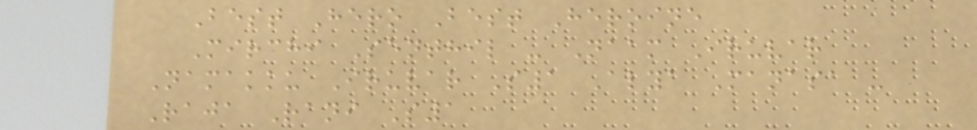Best Hero Best Heroine
Mirchi Senthil - Naam Iruvar
Namakku Iruvar S1 Alya Manasa -
Raja Rani S1
